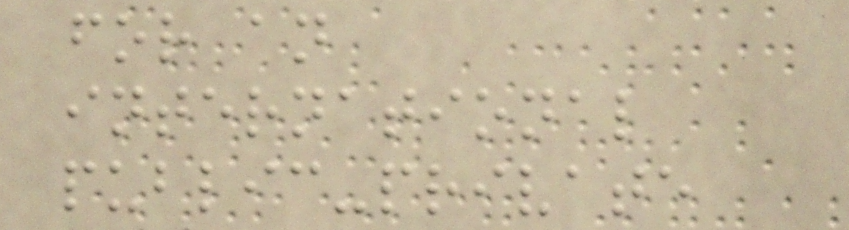for an
international
public-private
